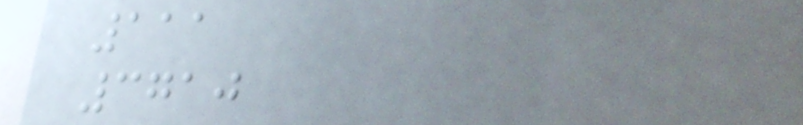111
3710
